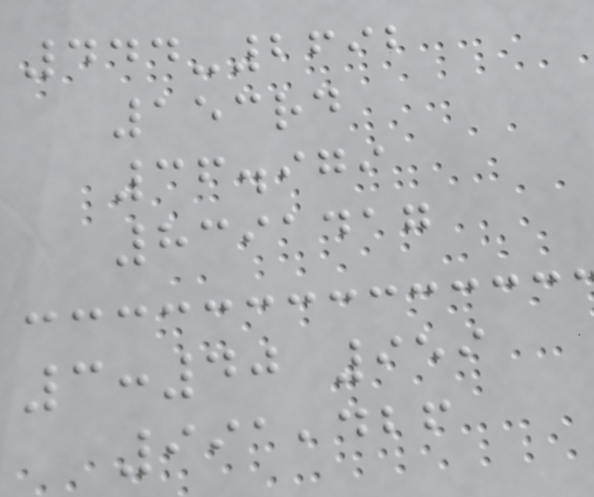444-2692
153rd
36.979
8391417
3:40 959
991,426
